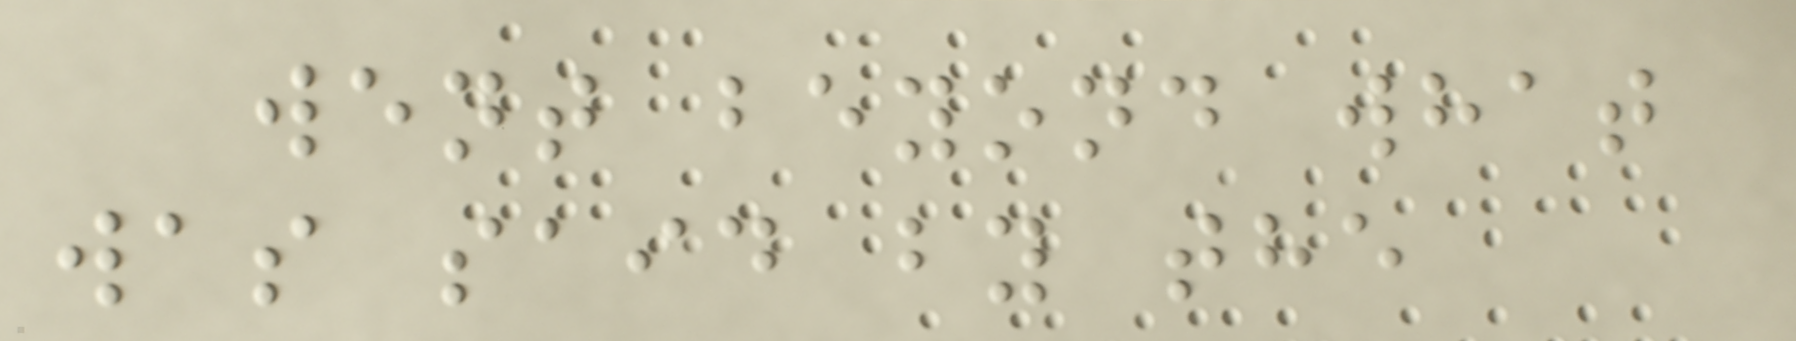went beyond what
was said by the
